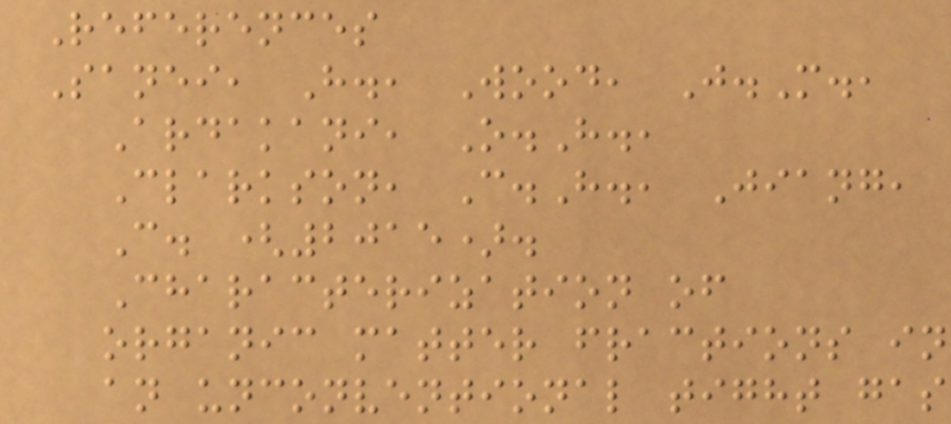References
Sanei, H., Wood, J.M.,
Ardakani, O.H.,
Clarkson, C.H., Jiang,
C. (2015).
Characterization of
organic matter fractions in
an unconventional tight gas
